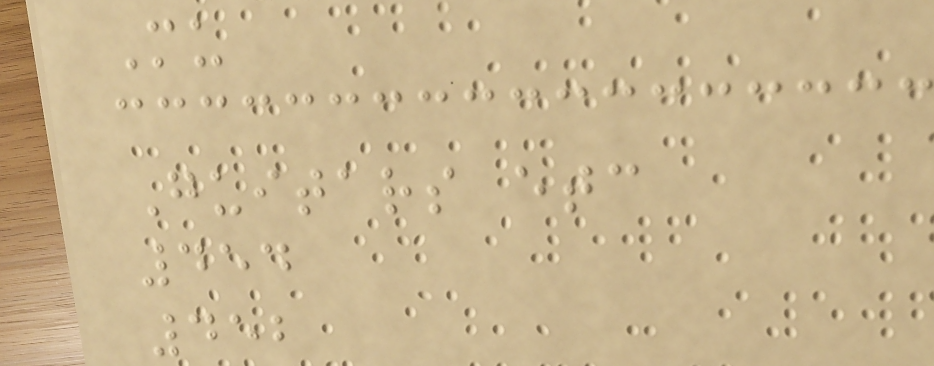Mu
Guitars etc
454
452
